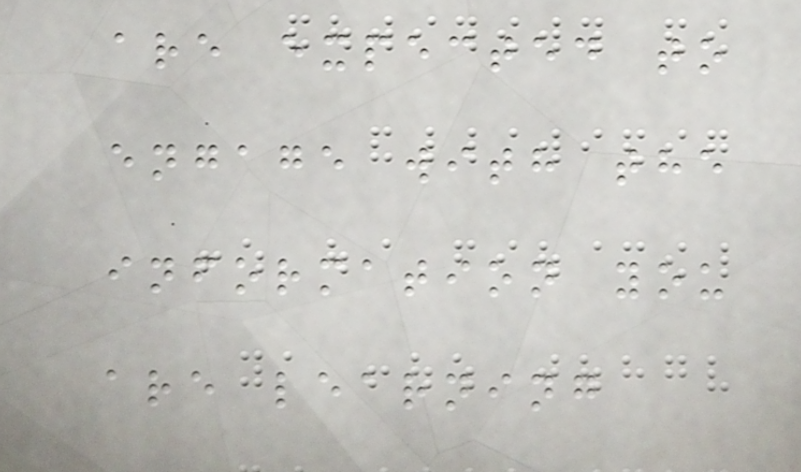are expected to
engage with the
information you
are learning
